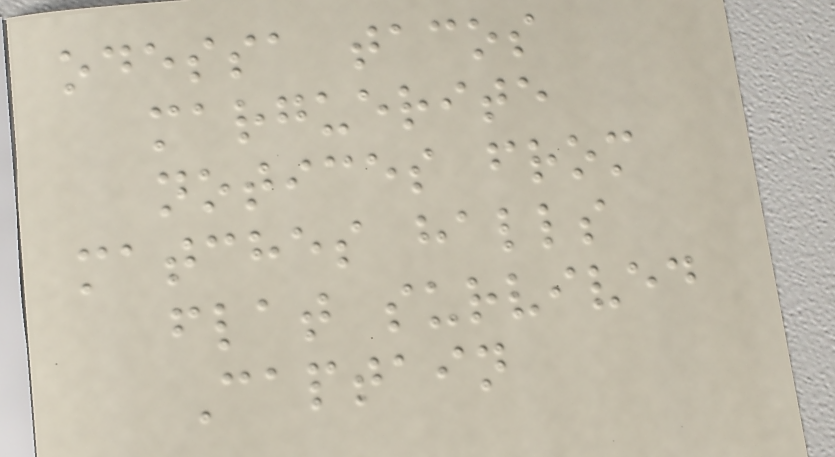odessa tacos
marguerite
notices from
matches halls
flat survived
Captain
